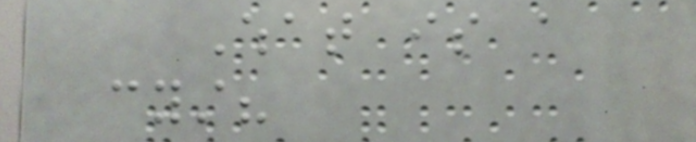What is a
cyst?
